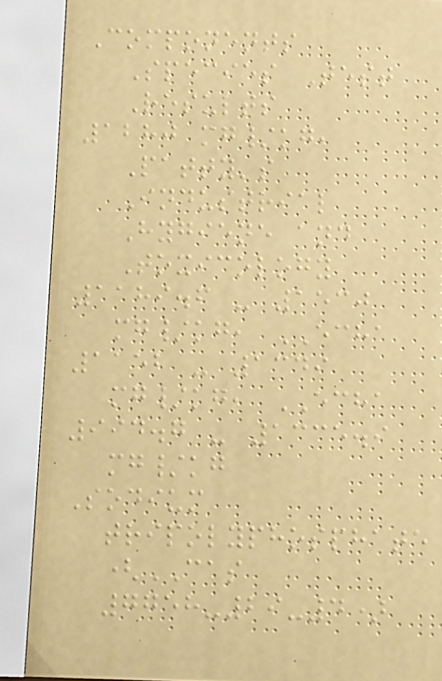Components
Species Test
Results
1280 mg/kg,
Patty's
Industrial
Hygiene and
Toxicology
1189.6 - 1530
mg/kg, ECHA
1152 - 1349
mg/kg, ECHA
994.7 - 1335.9
mg/kg
Sodium
tripolyphosphate
(CAS
7758-29-4)
